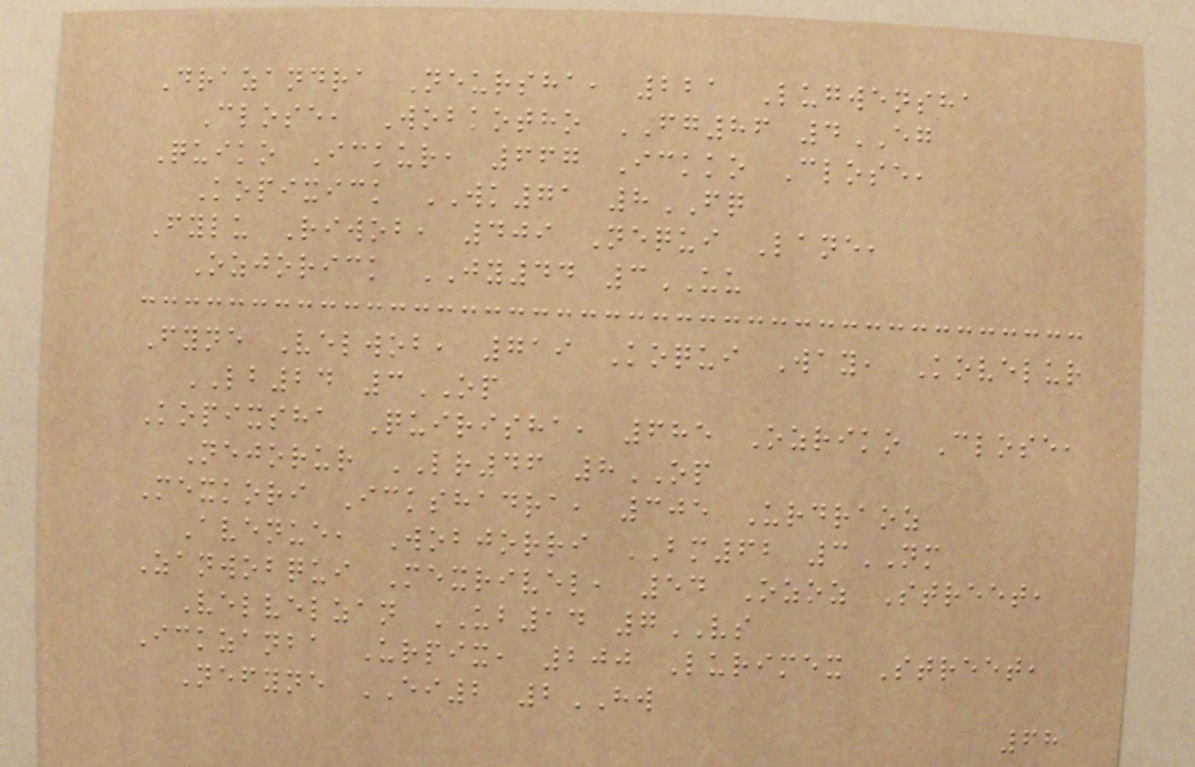Drazandra Neursha, 221 Lugwensha
Close, Wobkotho FG86 4EG
Quiko Ickur, 667 Ickko Close,
Kopixick WK71 8FQ
Fylu Riwob, 409 Nequi Lane,
Ozjorick JY44 3UU
Fyne Velwob, 719 Koqui Way, Kovelur
LB24 3OP
Kopixsha Quirisha, 685 Ozriko Close,
Nejorur LR46 8OP
Mexkori Ickshadra, 305 Urdraoz
Avenue, Wobjorri BM62 3NM
Zanwobqui Mexrivel, 54 Ozoz Street,
Velvelzan UB14 7VS
Ickzanba Urpix, 200 Lurimex Street,
Nefyne EI2 2HW
68
